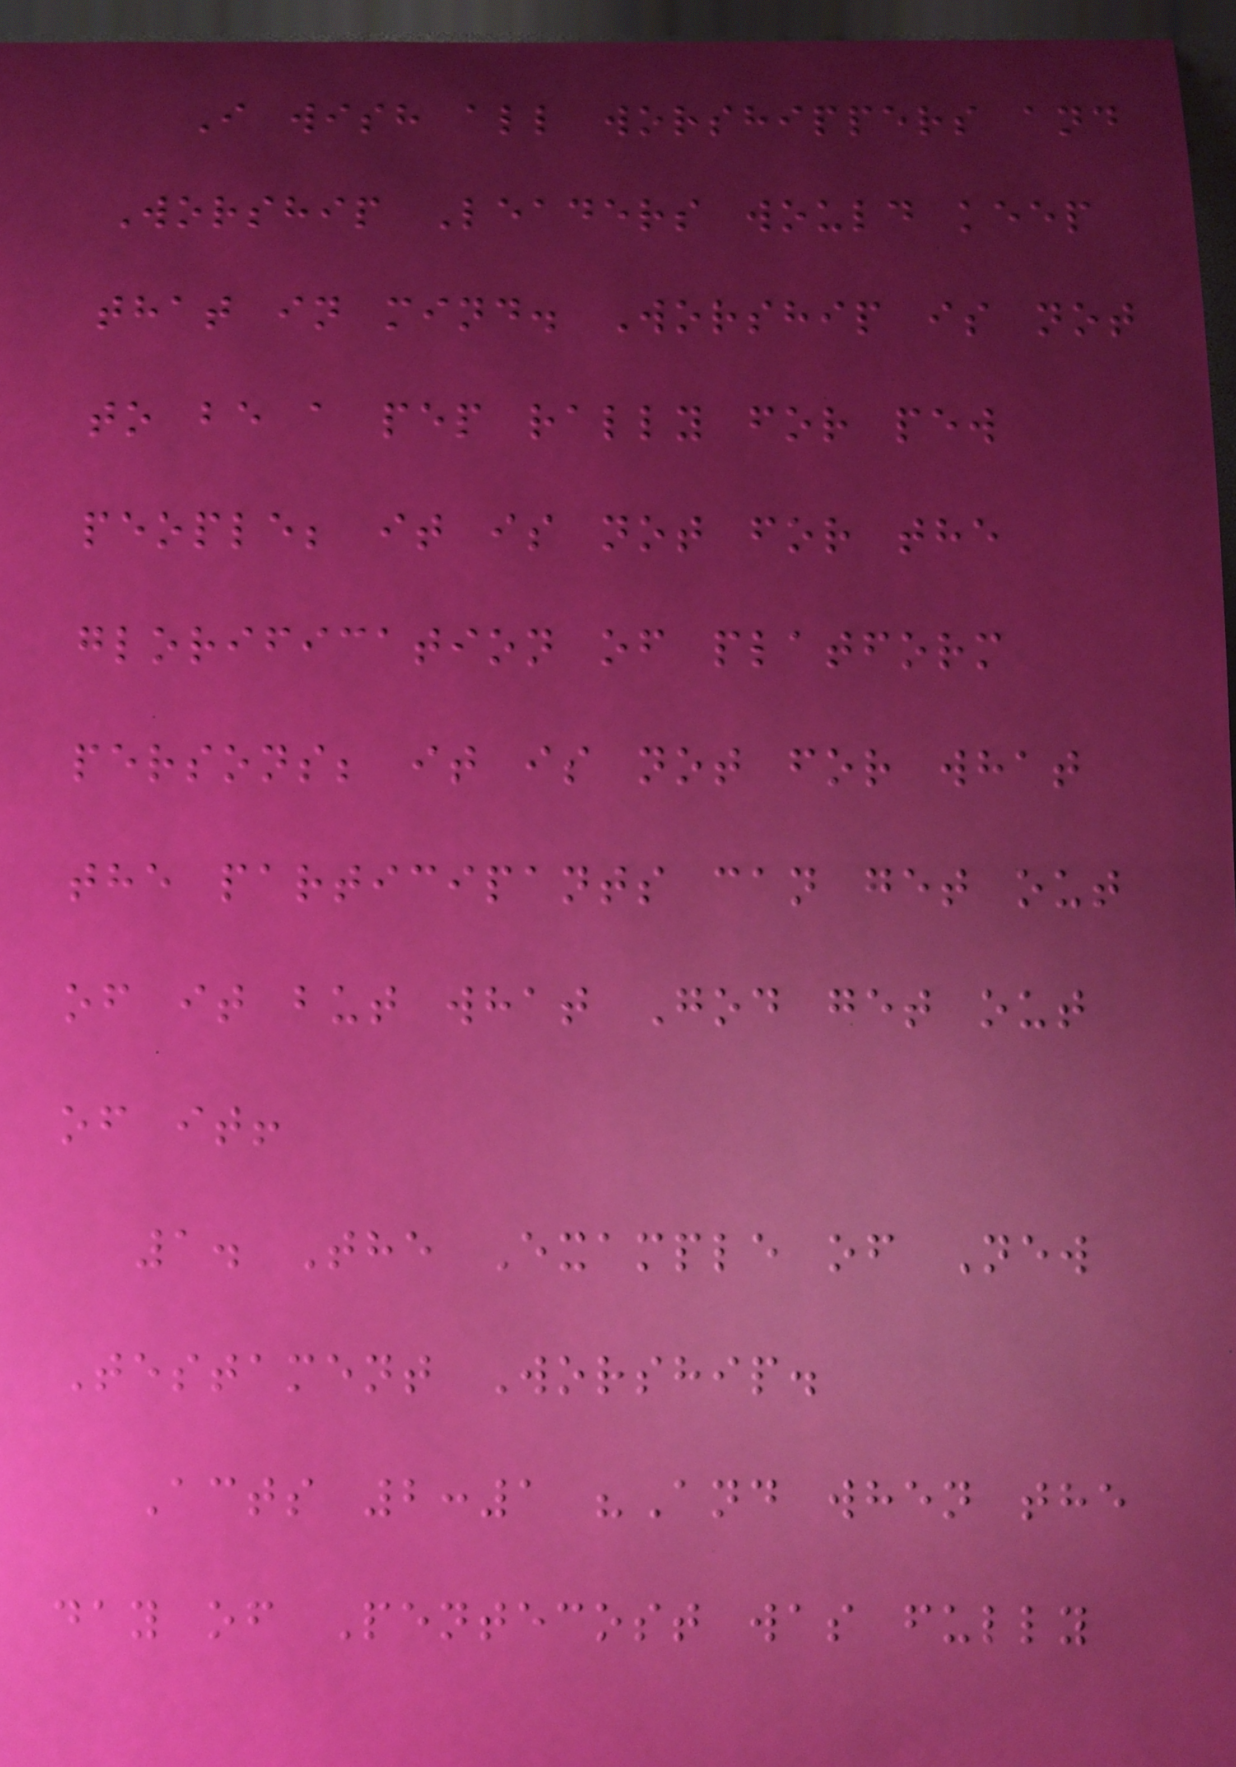I wish all worshippers and
Worship Leaders would keep
that in mind. Worship is not
to be a pep rally for pew
people; it is not for the
glorification of platform
persons; it is not for what
the participants can get out
of it but what God get out
of it!
1. The Example of New
Testament Worship.
Acts 2:1 "And when the
day of Pentecost was fully
